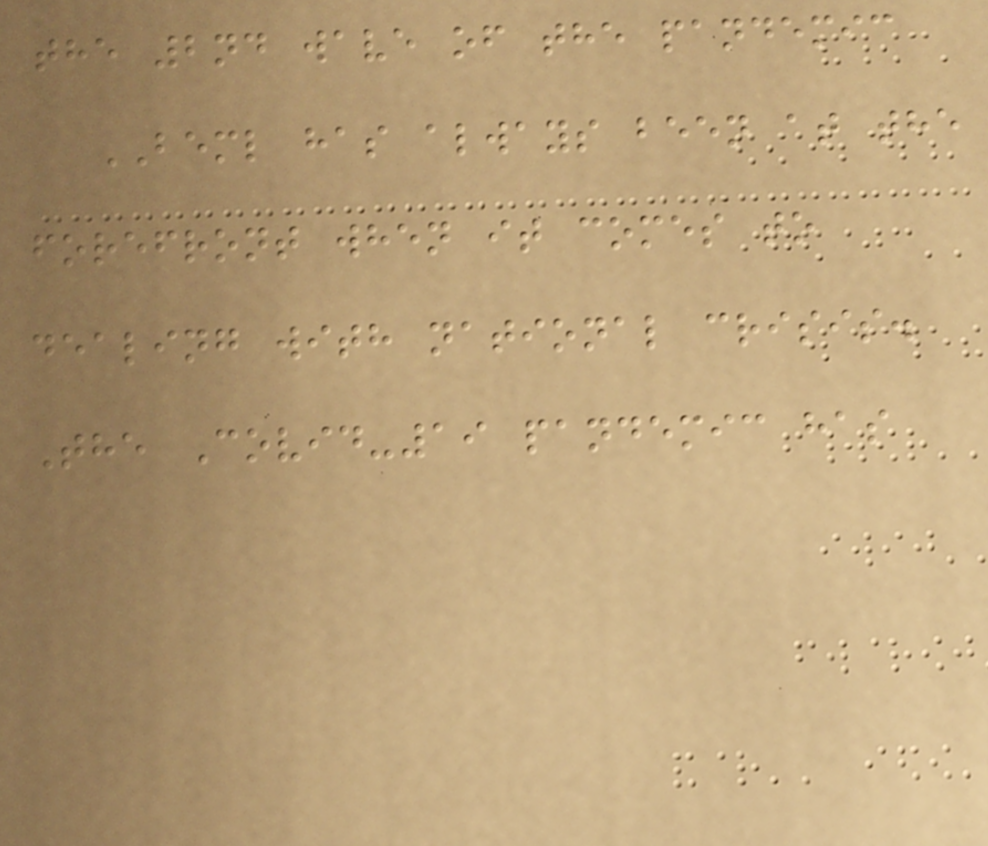the 2nd wave of the pandemic
BEML has always been at the
forefront when it comes to
dealing with national crisis.
The Covid-19 pandemic has
